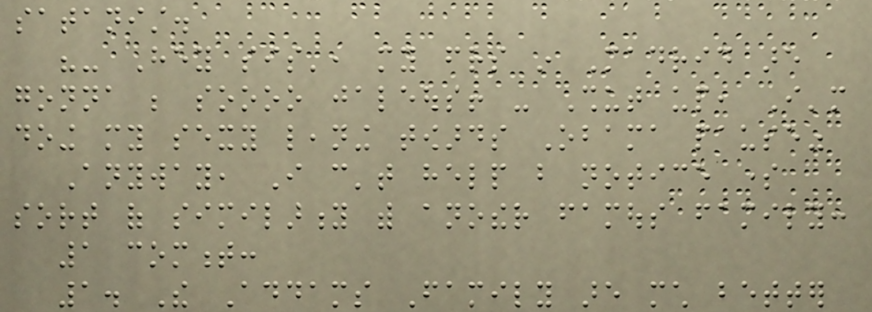satanist.
"- Hey sis', my friends in Madrid are
gonna be soooo jaleous! - Shut up, I'm
doing my sexy leaning towards Obama pause"
Anyway, I can't help but notice some
sort of similarity with another famous family:
1 comment:
1. The Addams Family are much better
